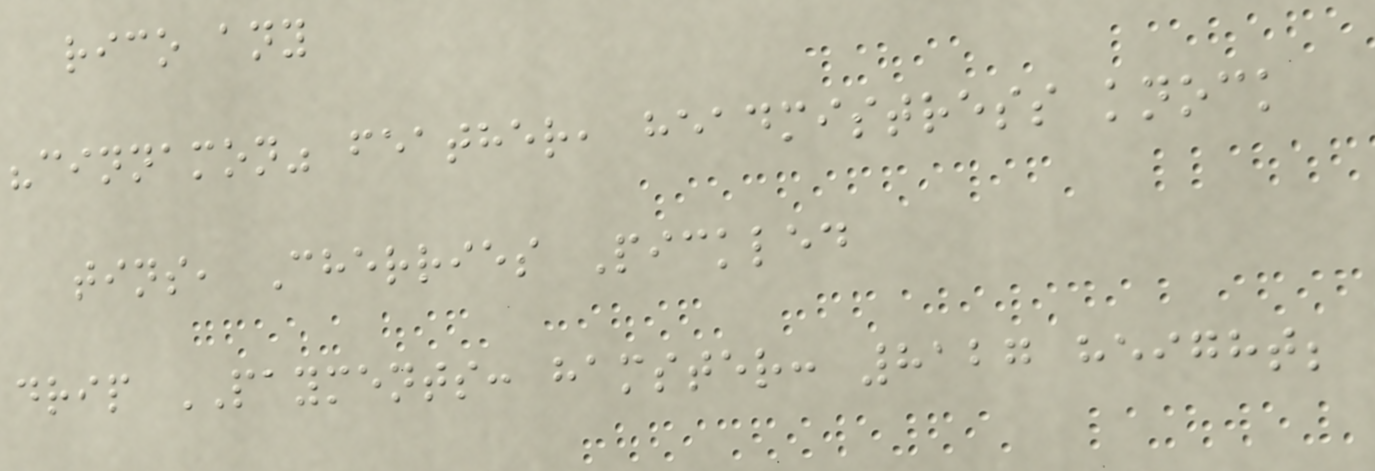rico any
"cinnamon" feather, headmistress knock
tins, Cherries Pickled
drip PAYMENTS: hamster: 8127 height;
